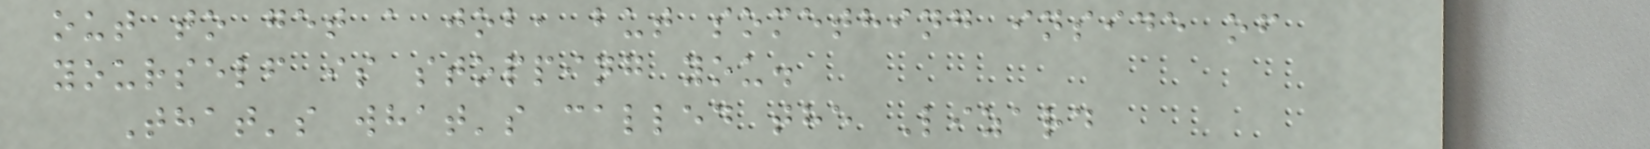out to get a job, but something inside of
yourself is stopping you.
That's what's called the Lizard
